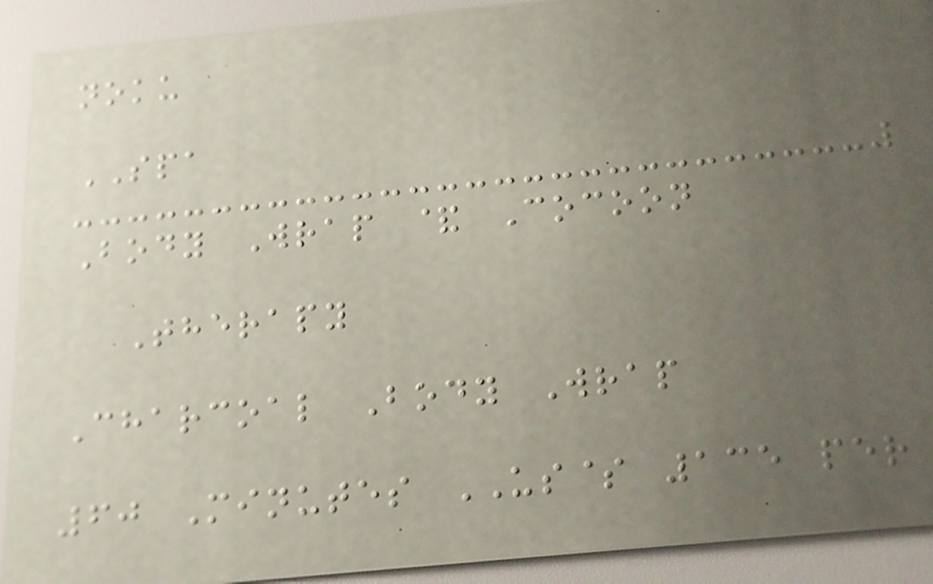noku
SPA
Body Wrap & Cocoon
Therapy
Charcoal Body Wrap
60 Minutes US$ 135 per
